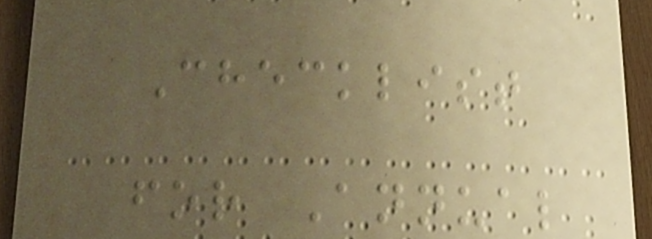Checklist
for Annual
